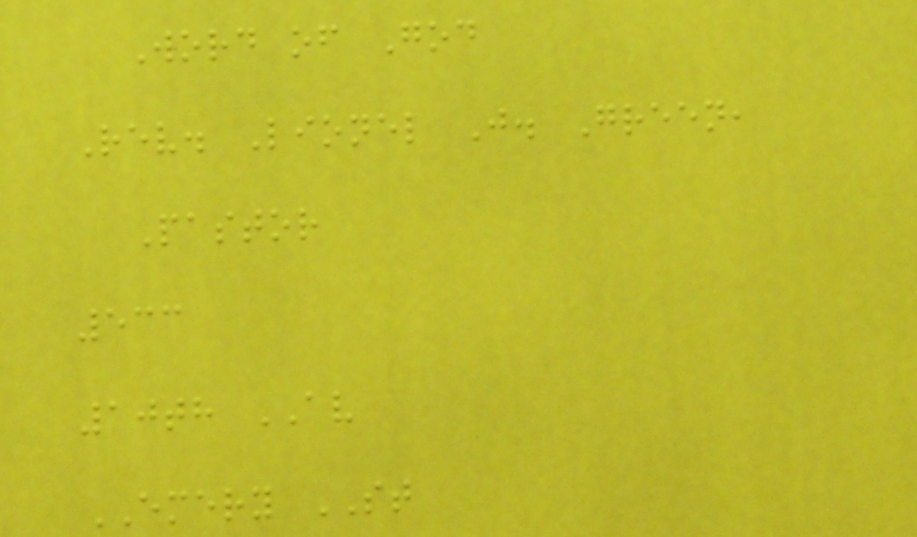Word of God
Rev. Lionel J. Green,
Pastor
533
10th AV
EMERY ST
